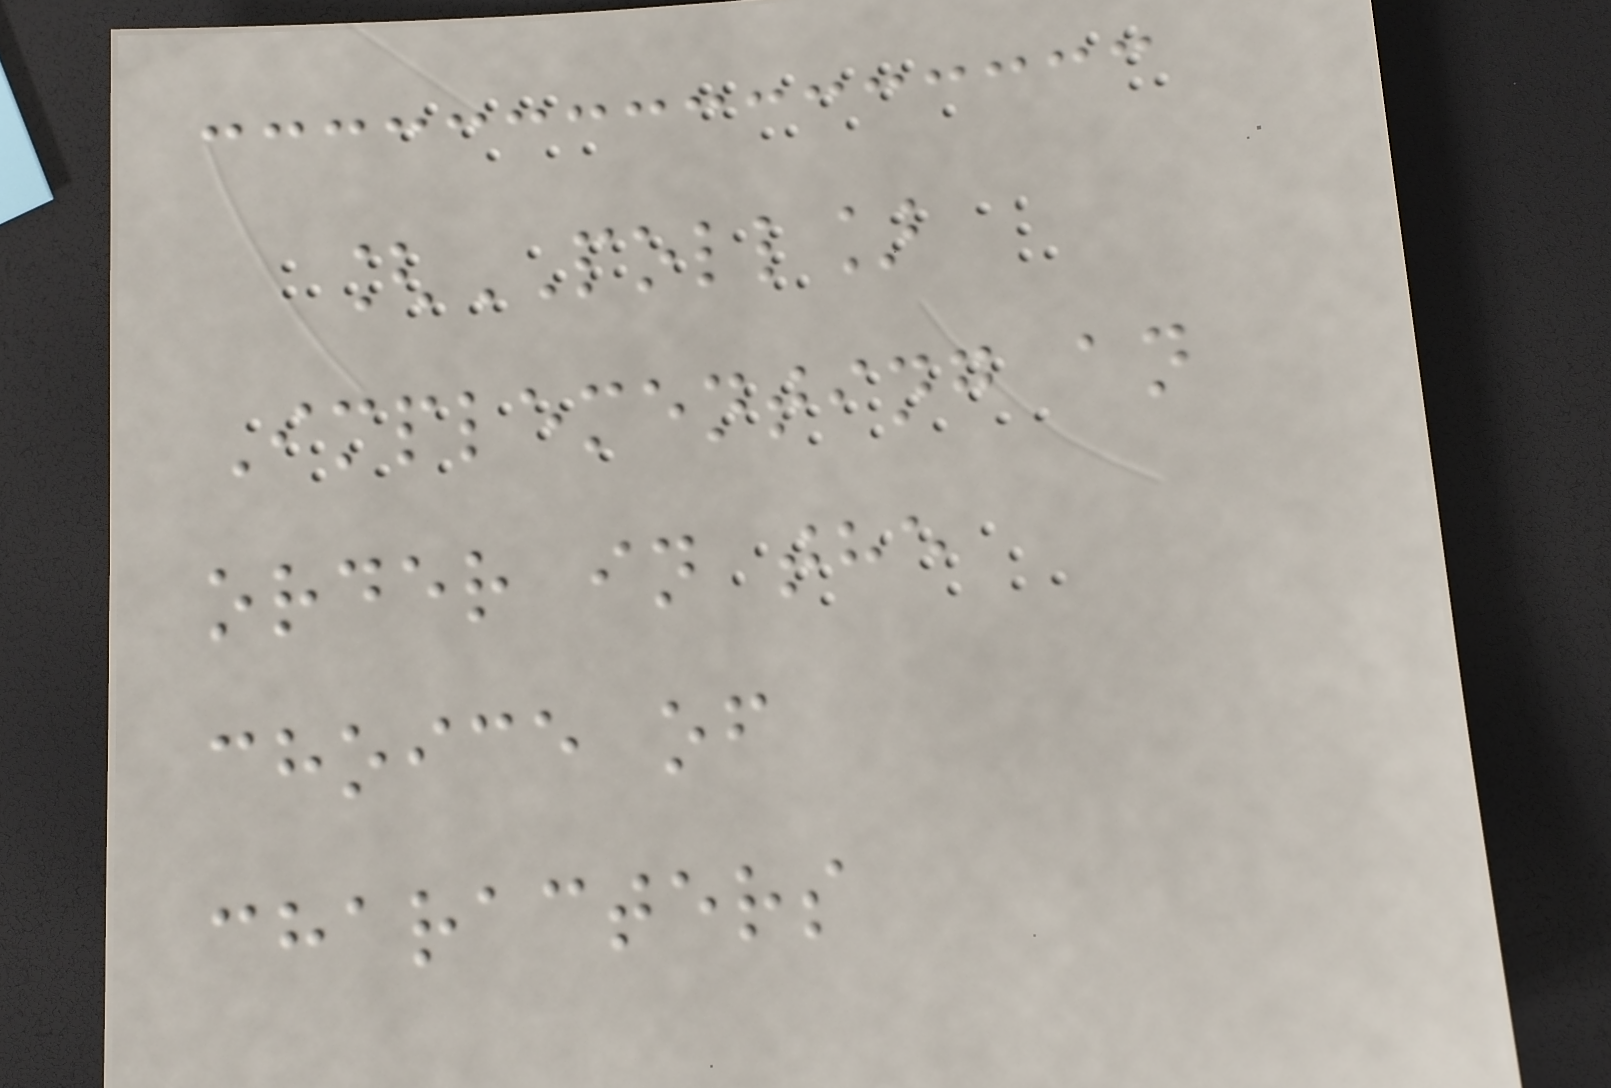[POLL]
Implementing an
order in the
choice of
characters
